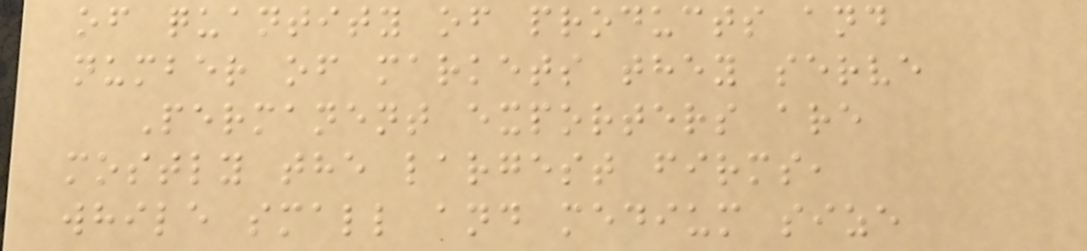of quantity of products and
number of markets they serve
Permanent exporters are
mostly the largest firms,
while small and medium size
